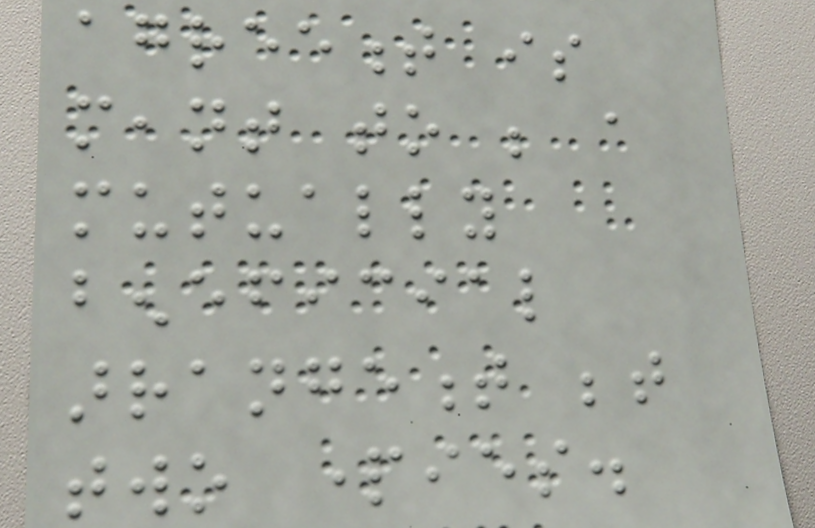agreement is
meant to be a
mutually
beneficial
arrangement between
two parties.
